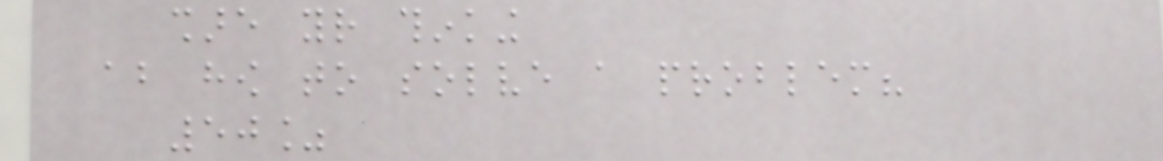share your thinking
about how to solve a problem?
50%
